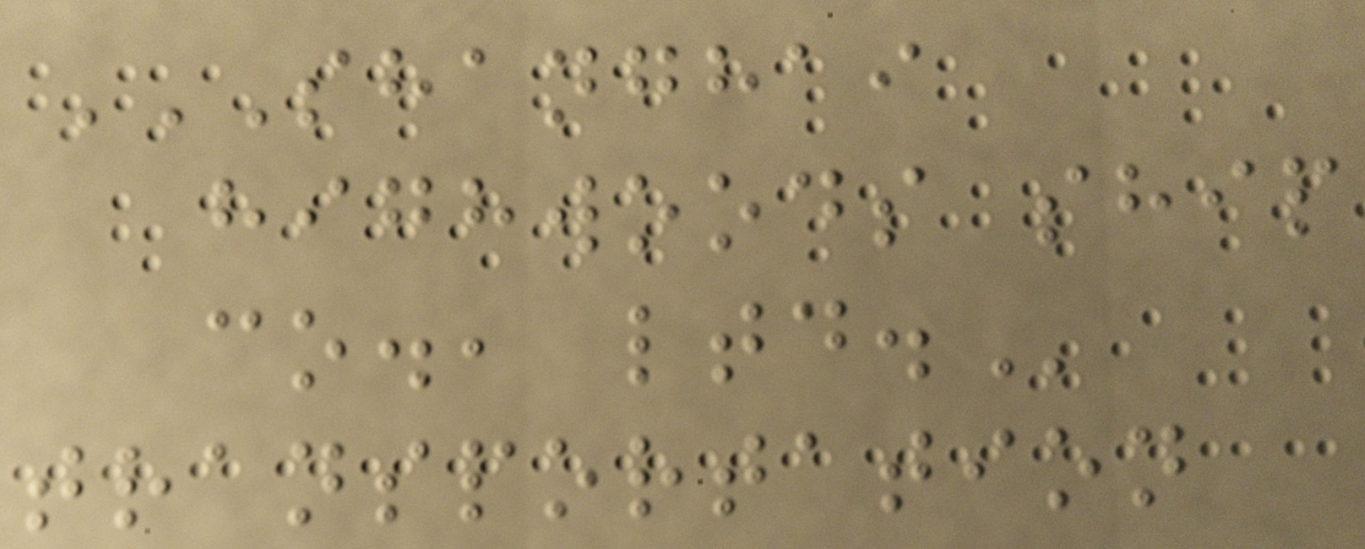SHANGHAI
HIGHWOODS SHIP
CO., LTD.
transportation
